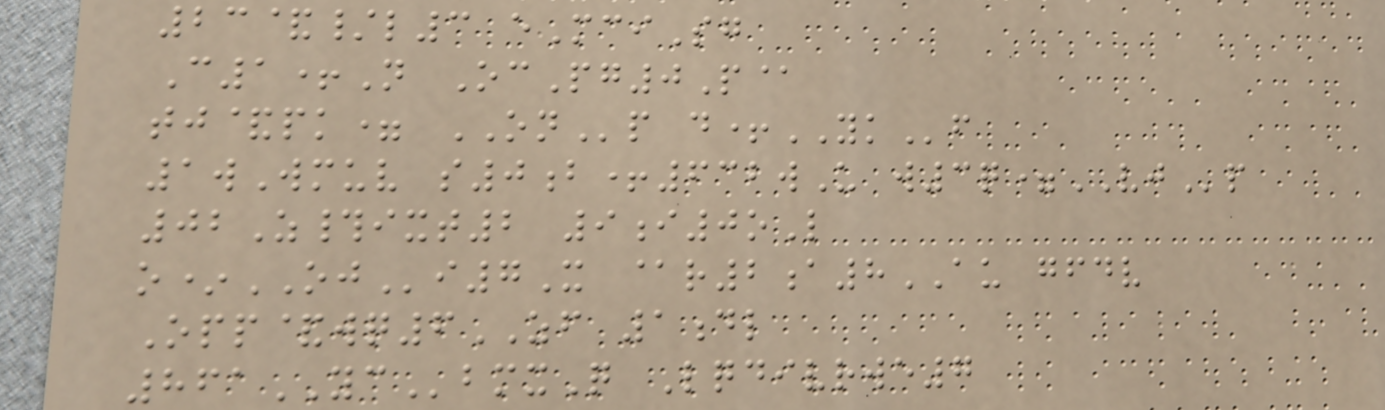23&/l3 eMciSg
C1+N OcPg0P@
tj&pk= ONp d+YKf
1wWmuv s0b+632wU w3q=VJp
02Z#ixt2 9i0oL
o*OJi7X @r2a8AU gfdv
Opp&wq6ZF 1dl
861YCbmxQ Lqdivrwe7
